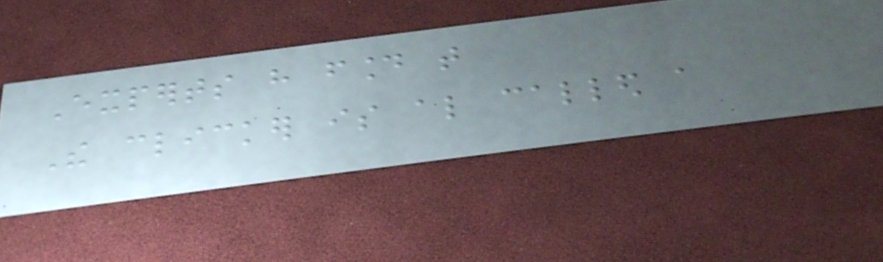Experts have found that
The clicker is also called a
